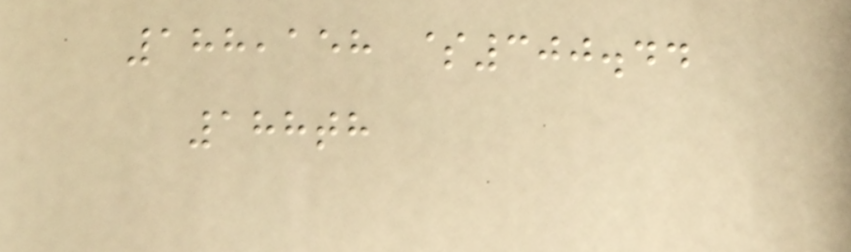188,158 $300.44
188th
